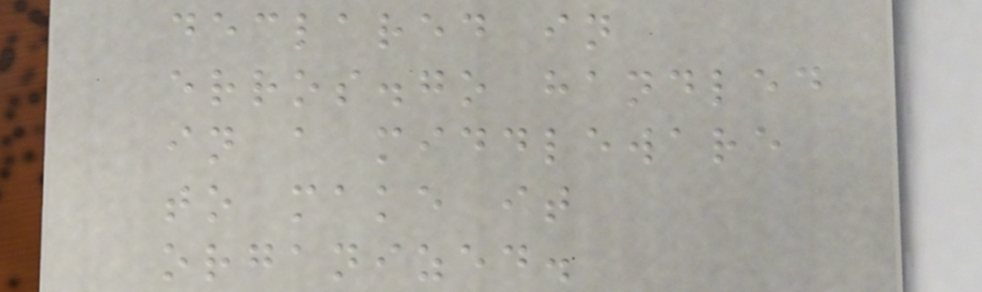declared in
erros.go handled
in a middleware
to make it
organized.
